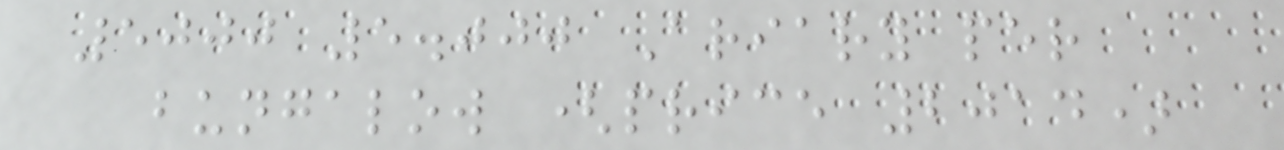5000 5.000 Ariary per
bungalow (price 2014)
